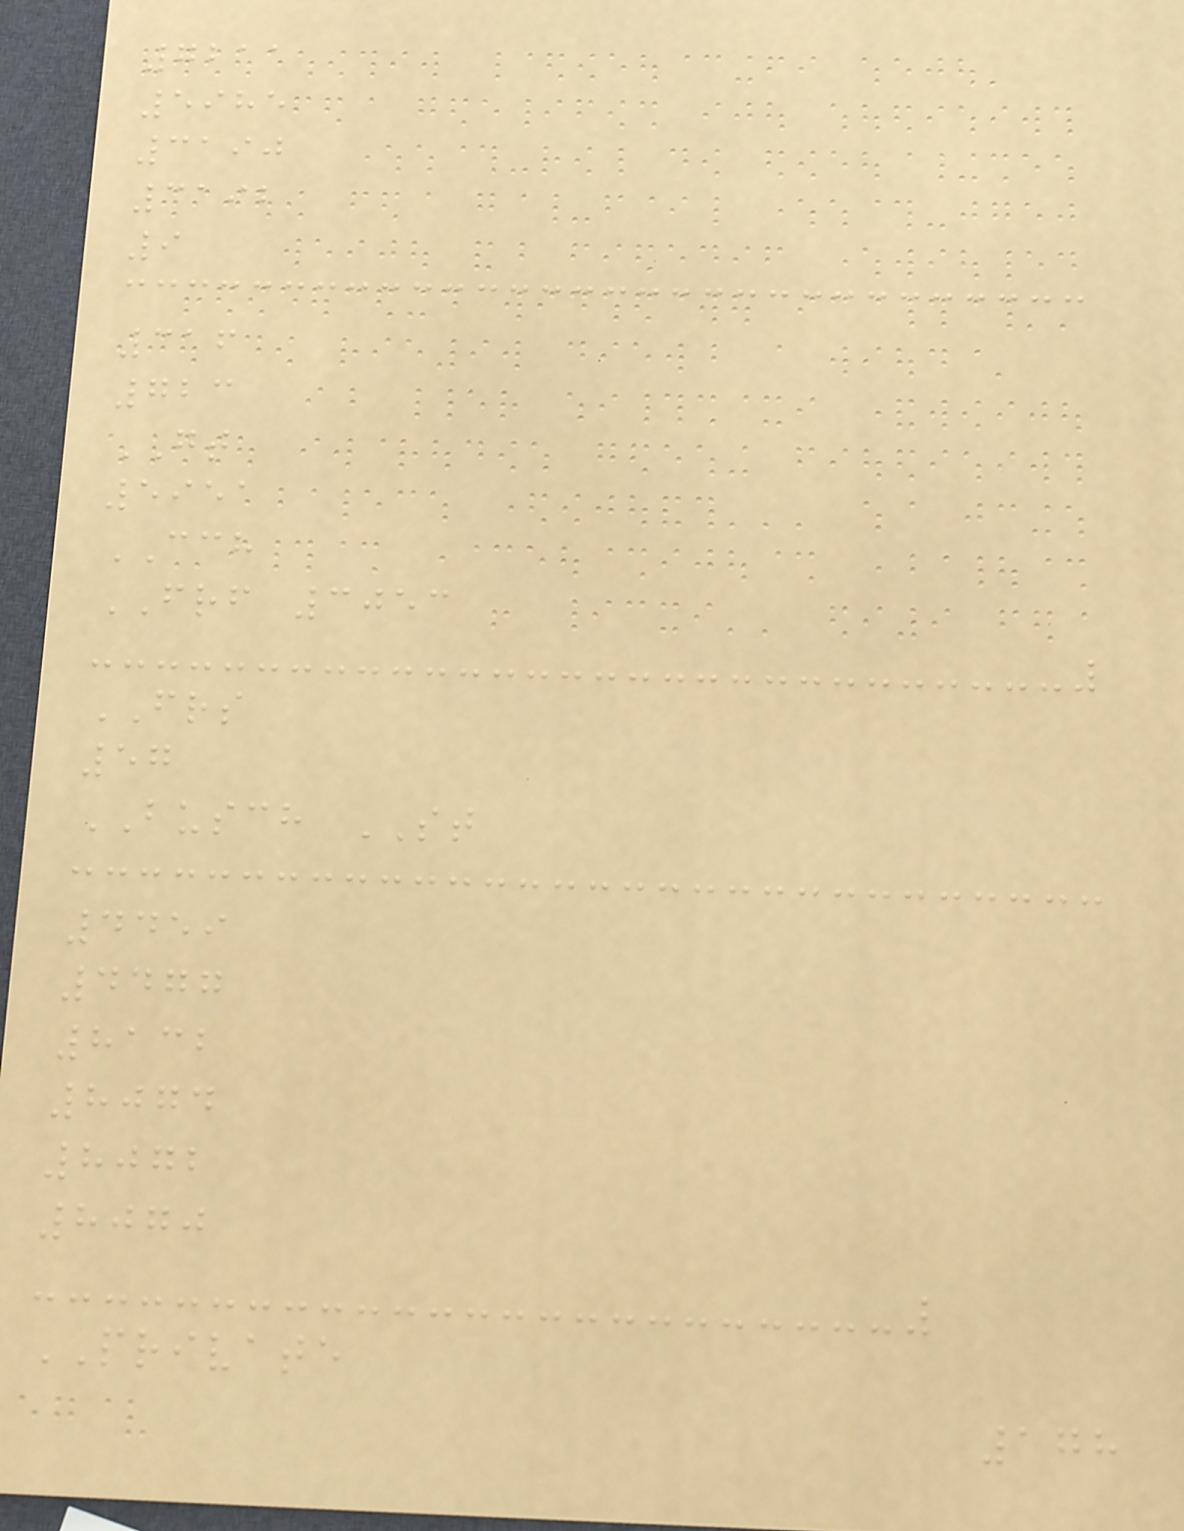7211
5985
3190
3192
9
316
723
GT
5951
CCH
FRF 3053
FRS
57
BUSCH ST
4459
4477
8132
8074
8072
8070
PRIVATE
178
